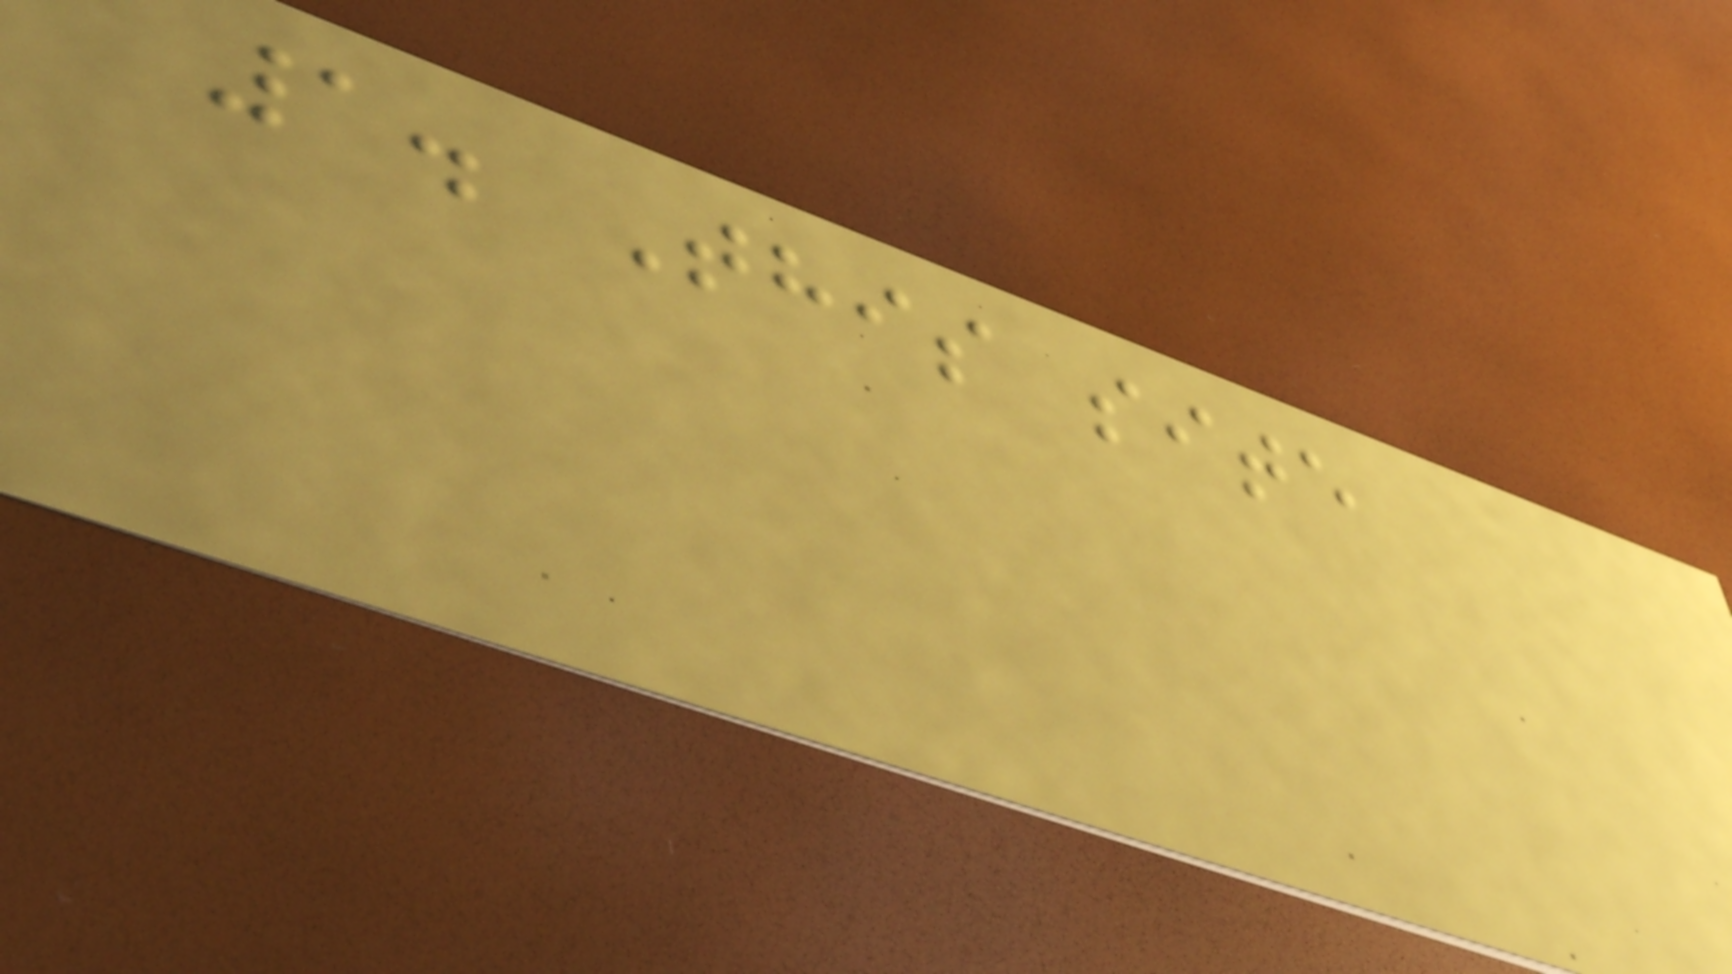1. This site
